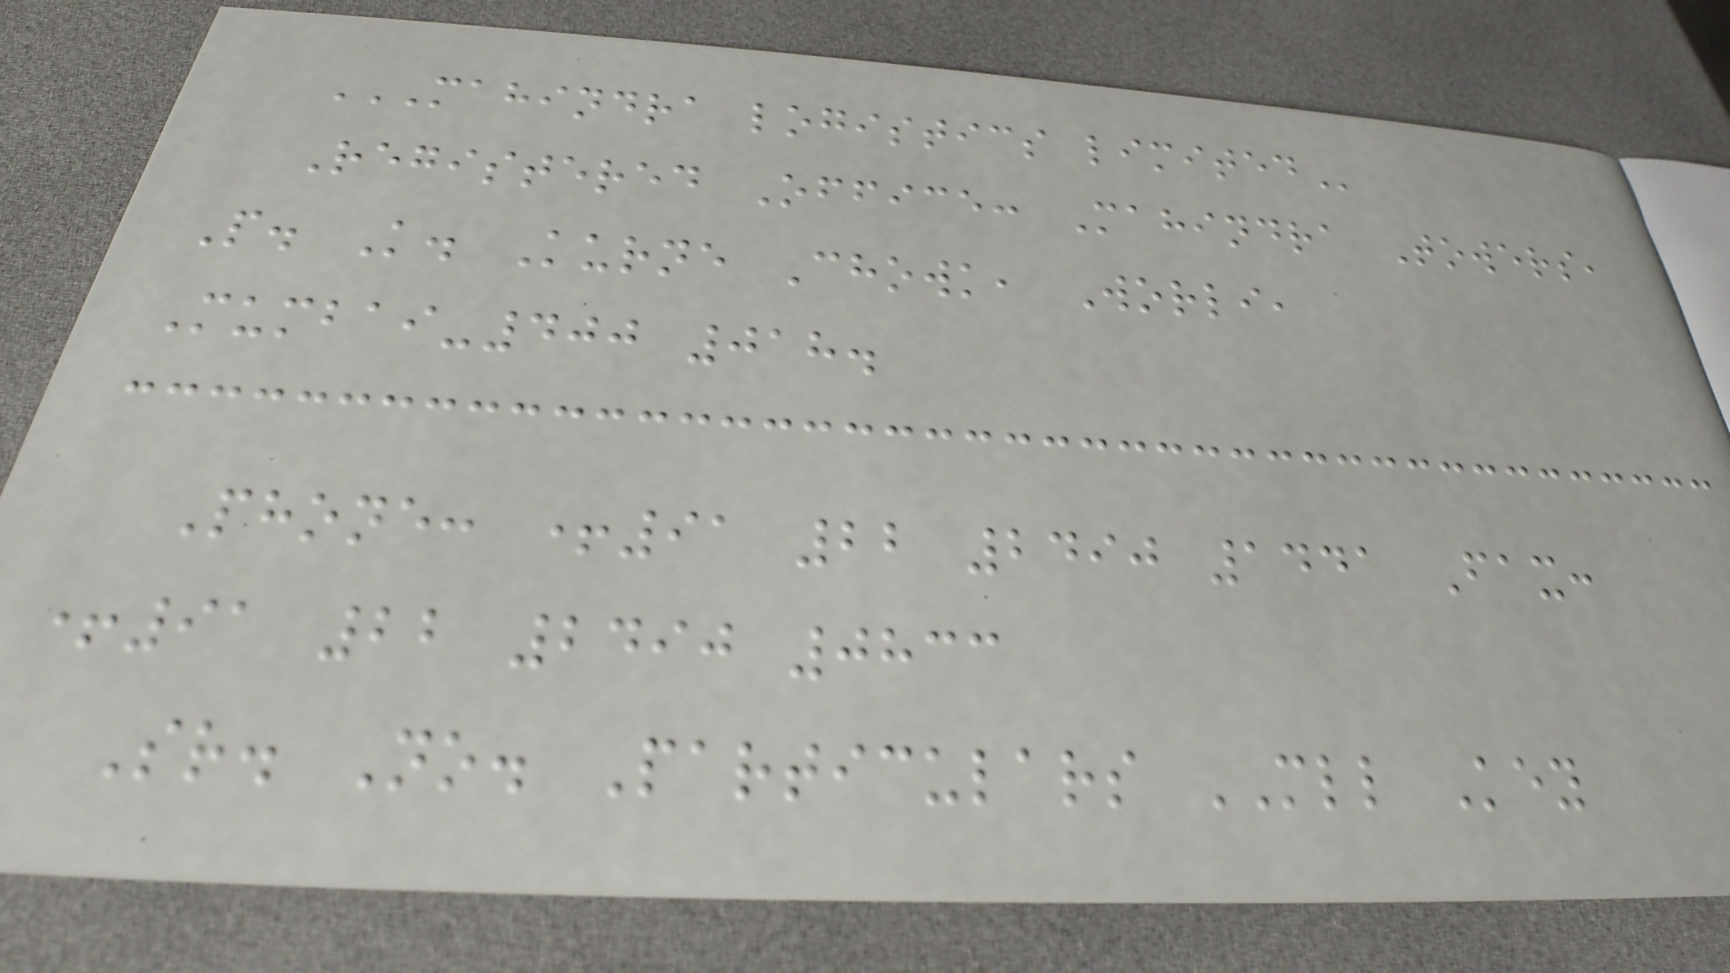MAHINDRA LOGISTICS LIMITED
Registered Office: Mahindra Towers,
P. K. Kurne Chowk, Worli,
Mumbai-400 018.
Phone: +91 22 2490 1441 Fax:
+91 22 2490 0833
Sr. No. Particulars MLL Key
